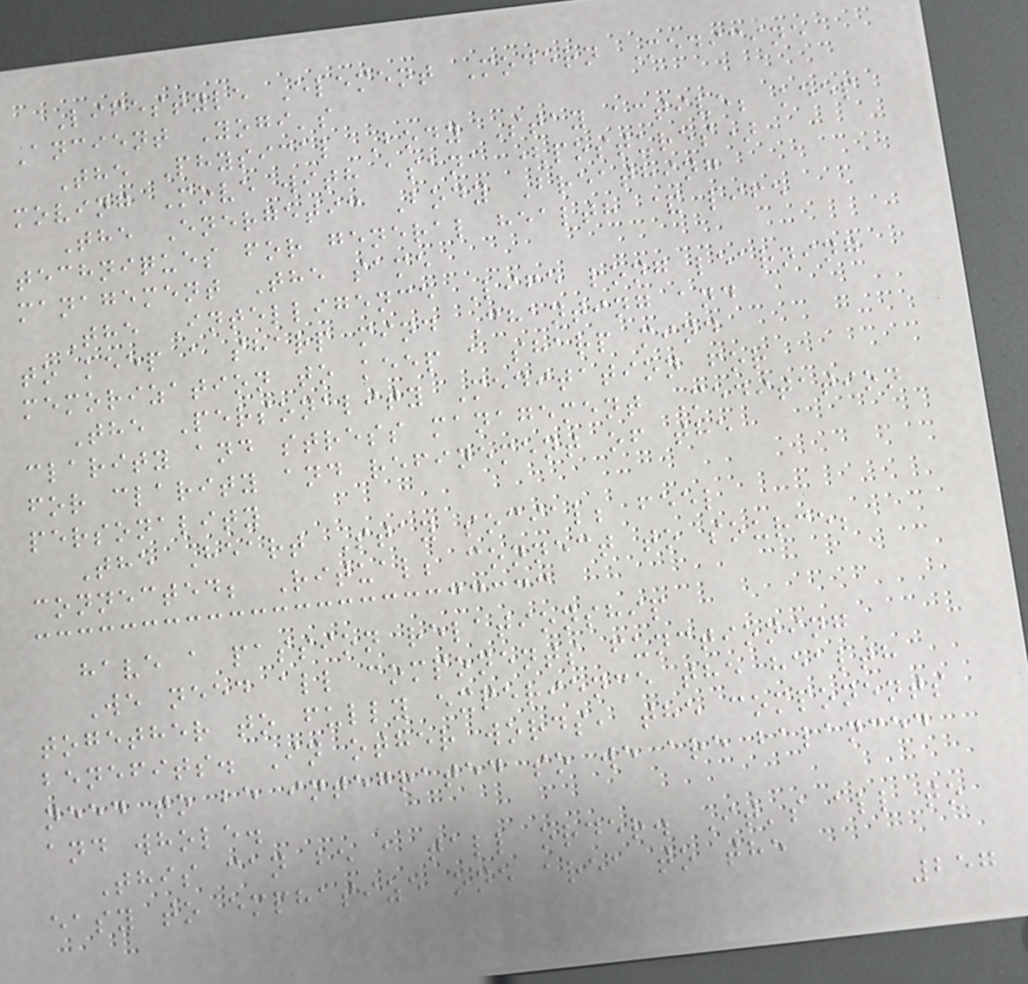Lifestyle Element Modern Medicine
Ancient Yogi's
The Physical Body Stay active; keep
moving Move with asana (postures)
The Energetic Body Breathing
techniques for general health & life
management The same
The Intelligence Life long learning
to keep a sharp mind Chanting and
memorization to keep a sharp mind
The Personality Meditation for
clarity and stress management Meditation
for clarity and refinement of the
personality
The Heart Stay social; feel
connected; Ritual; connect to source;
have a passion relationship
We need all components functioning
together to fully experience the health
benefits. In other words, the components
need to be integrated so we are balanced
and whole.
This can be a tall order. It's all to
easy to emphasize one area to the
257
